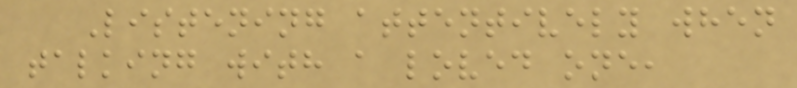Listening attentively when
talking with a loved one,
